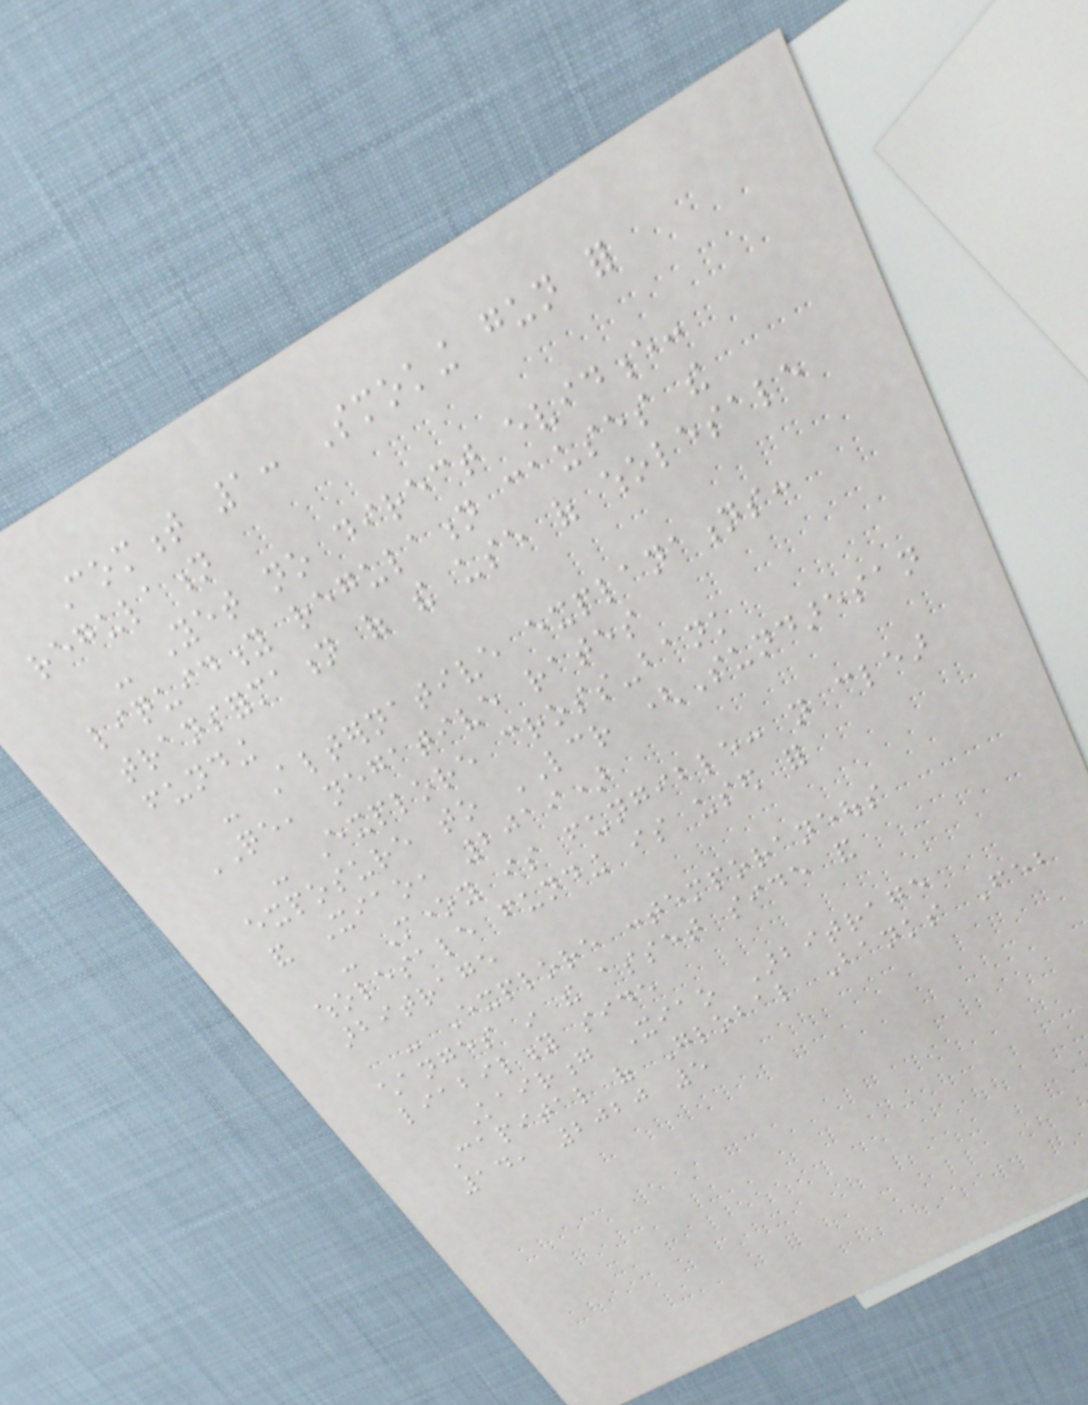Comment 1: Smoking gun for
regulation
- Yet no direct evidence:
liquidity regulation causes the
transformation of the use of wholesale
funding
- Alternative explanations:
QE, negative rates
- Explore cross-bank
exposure to LCR (Sundaresan
and Xiao, 2019)
- Money is fungible: not clear
wholesale funding is used for
arbitrage
- Explore contemporaneous
changes in the asset side and
liability side
Kairong Xiao Arbitrage
Capital of Global Banks Feb
14, 2020 5
